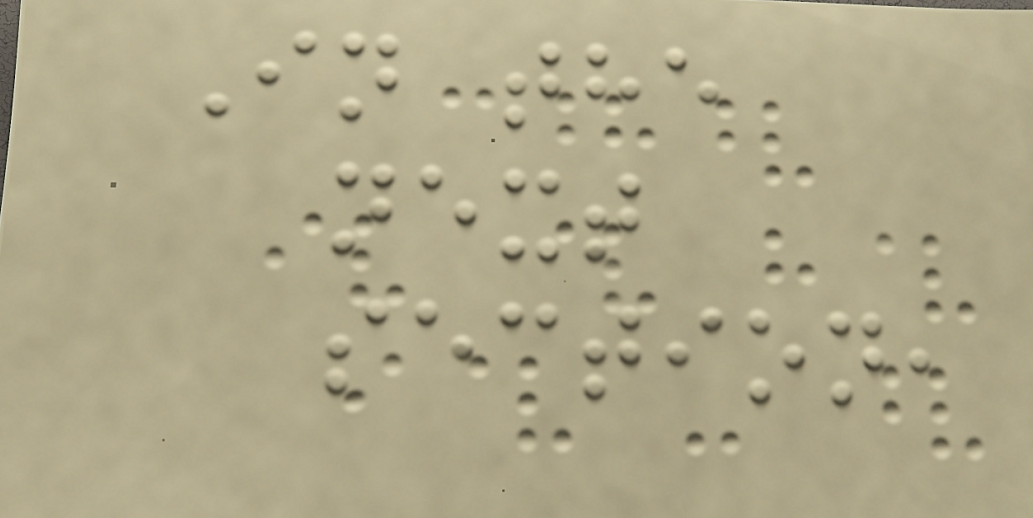In the
next
section,
